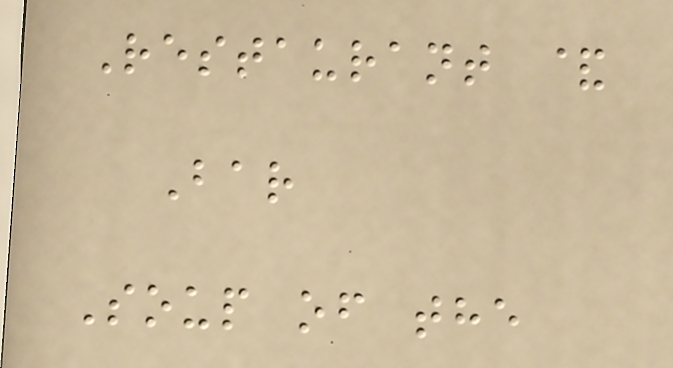Restaurant &
Bar
Soup of the
